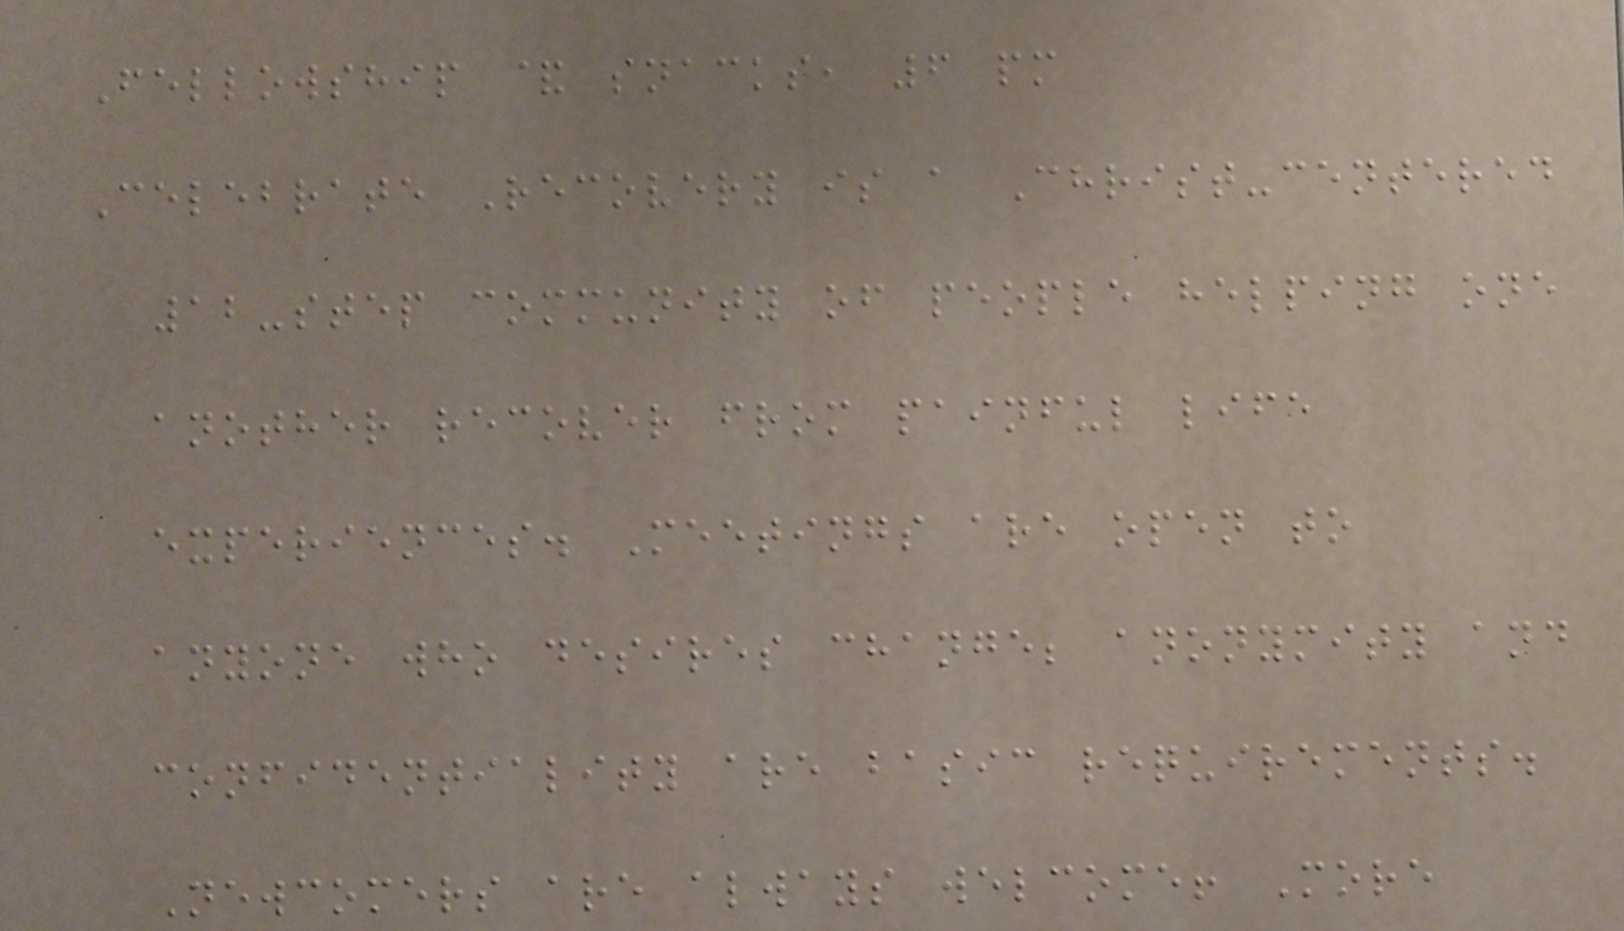Fellowship & snacks, 6 pm
Celebrate Recovery is a Christ-centered
12-step community of people helping one
another recover from painful life
experiences. Meetings are open to
anyone who desires change; anonymity and
confidentiality are basic requirements.
Newcomers are always welcome! More
